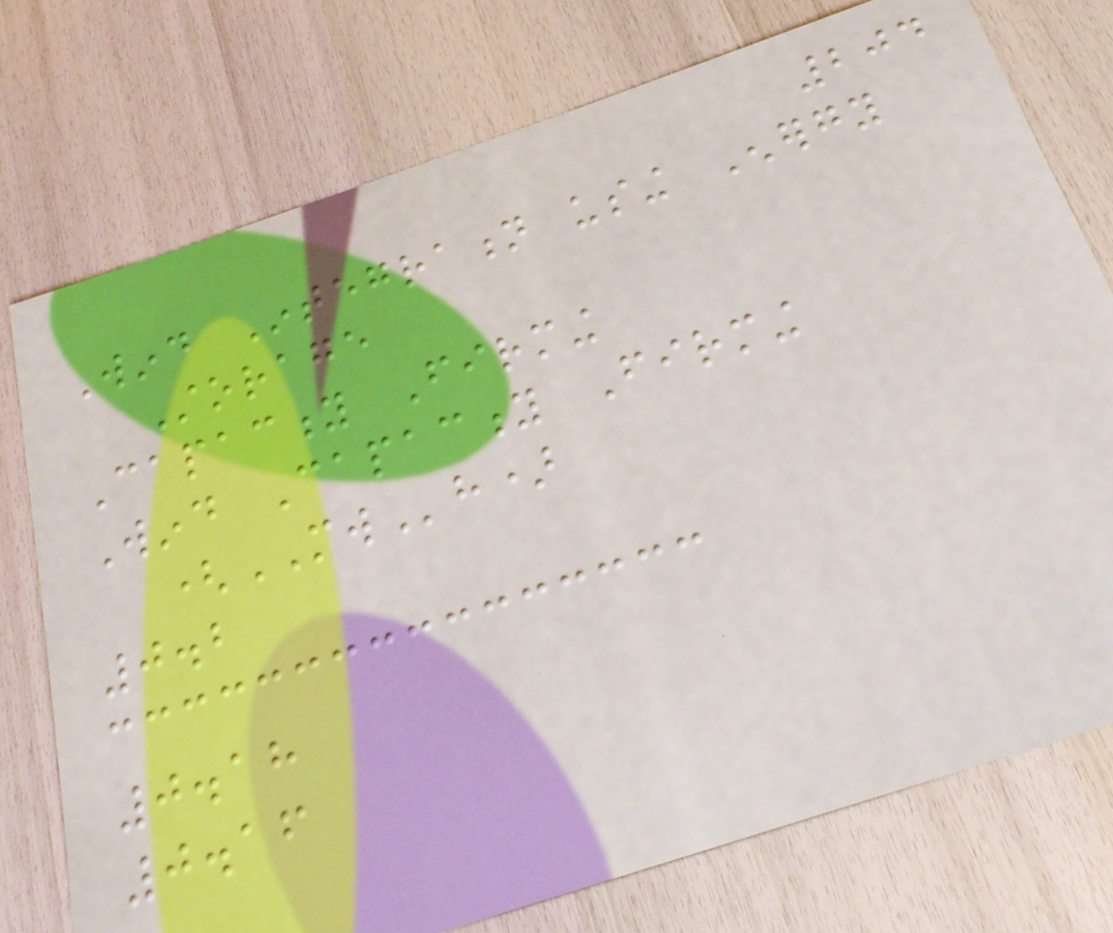204
Wind Integration using Energy
Storage
Capacity Firming
Wind Capacity Firming
(MWh)
0.2
0.18
0.16
